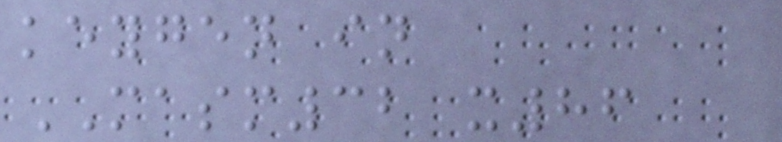keygen in
MASM32 x86
